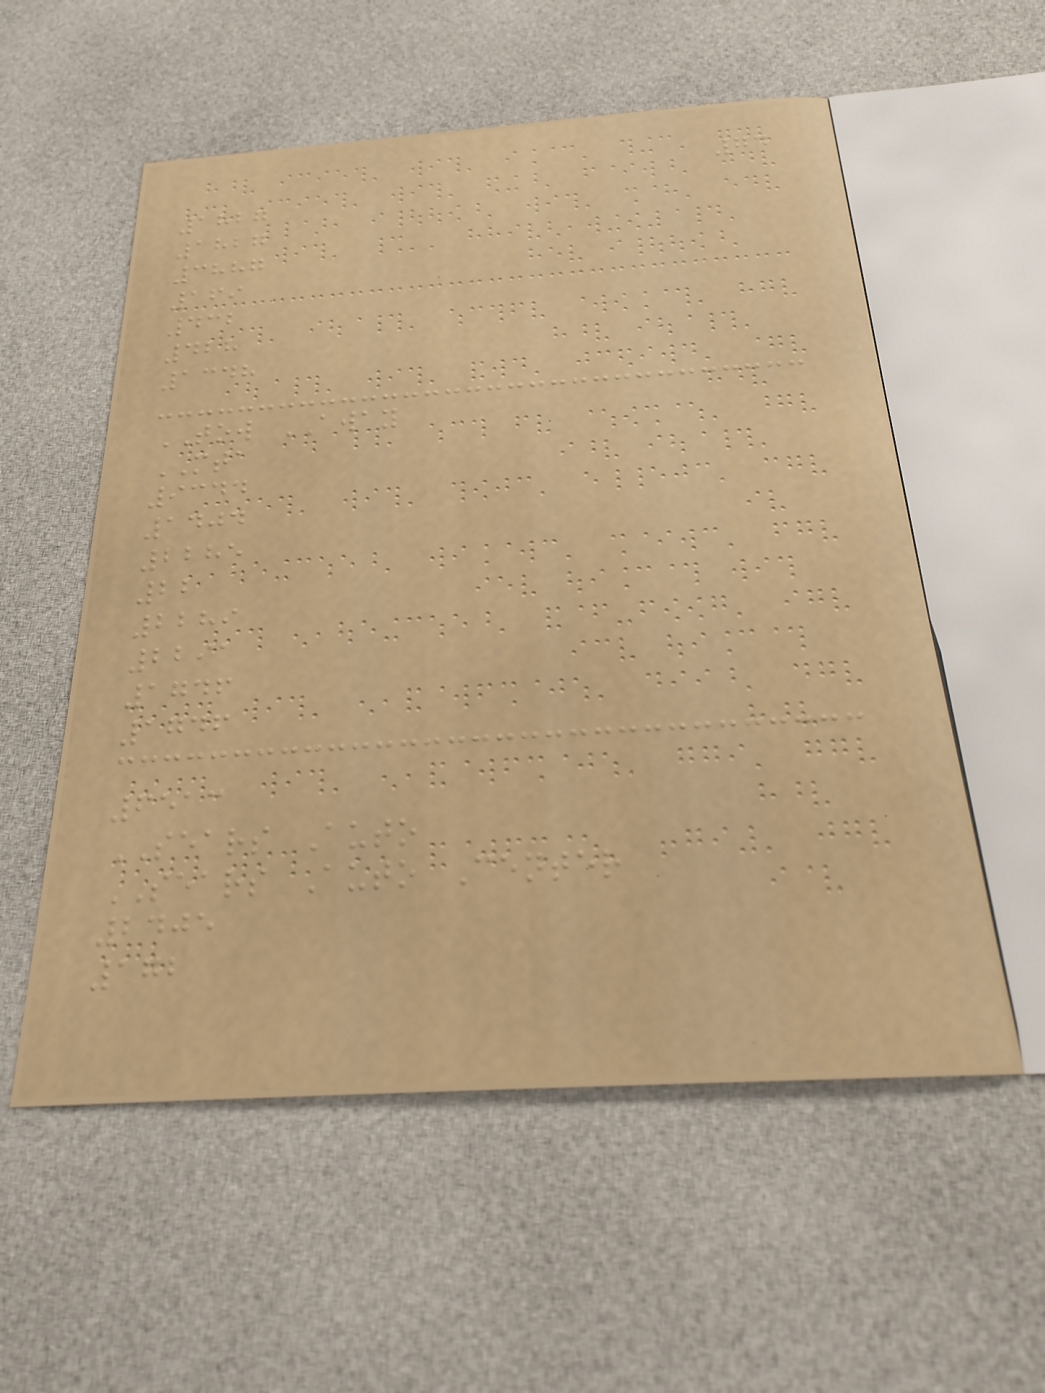74
1827
1827
3887
169
432
428
1348
TOW AWAY
MTA
9344
1404
2285
22
2289
2291
1746
1746
6513
SEARS Auto
SEARS Auto Center
2405
172
